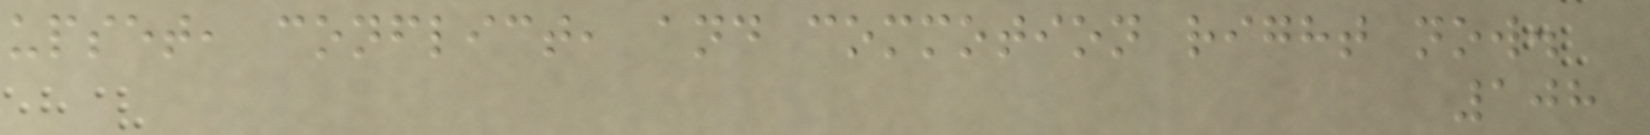upset, conflict, and commotion right now.
108
